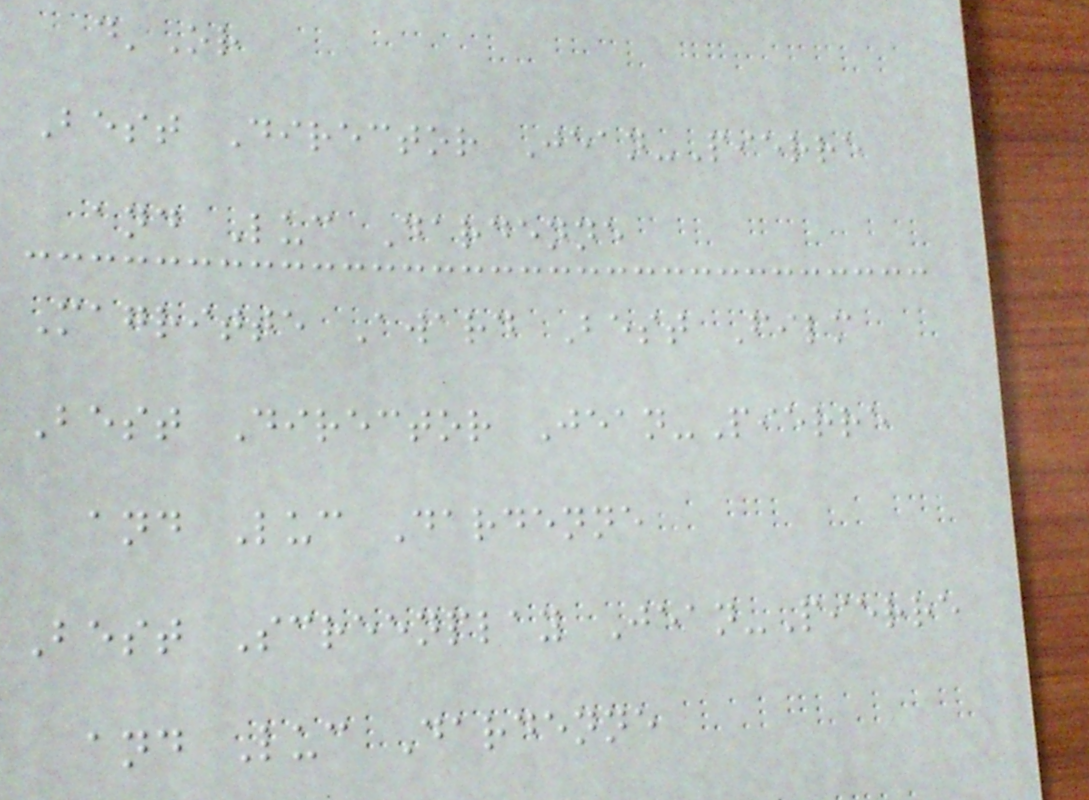d'Or
Best Director Jean-Pierre
and Luc Dardenne
Magritte Award Best Film
Best Director Jean-Pierre
and Luc Dardenne
Best Screenplay Jean-Pierre
and Luc Dardenne
